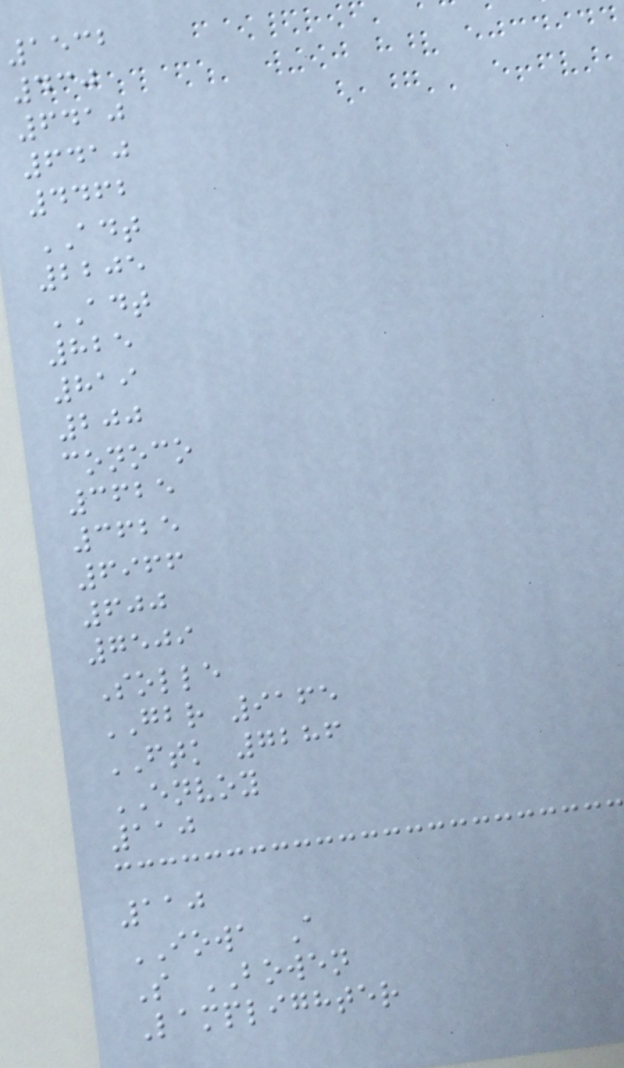1532
430
6410
6410
4462
ADT
2205
ADT
825
819
200
conoco
3625
3625
6966
600
7509
Solle
GBR 9165
FTK 7286
ENVOY
110
110
IOWA A
S BOWEN
Lamplighter
